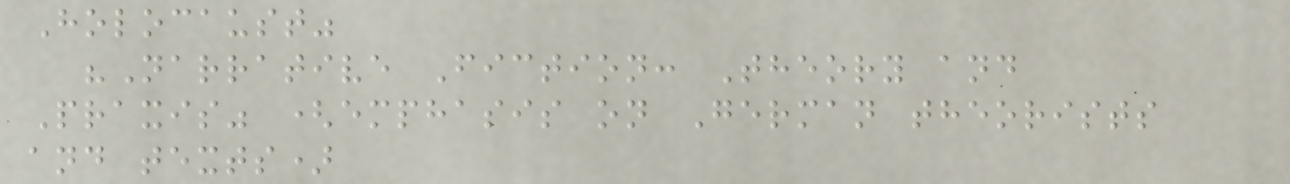Holocaust"
"Narrative Fiction: Theory and
Praxis" (emphasis on German theorists
and texts)
